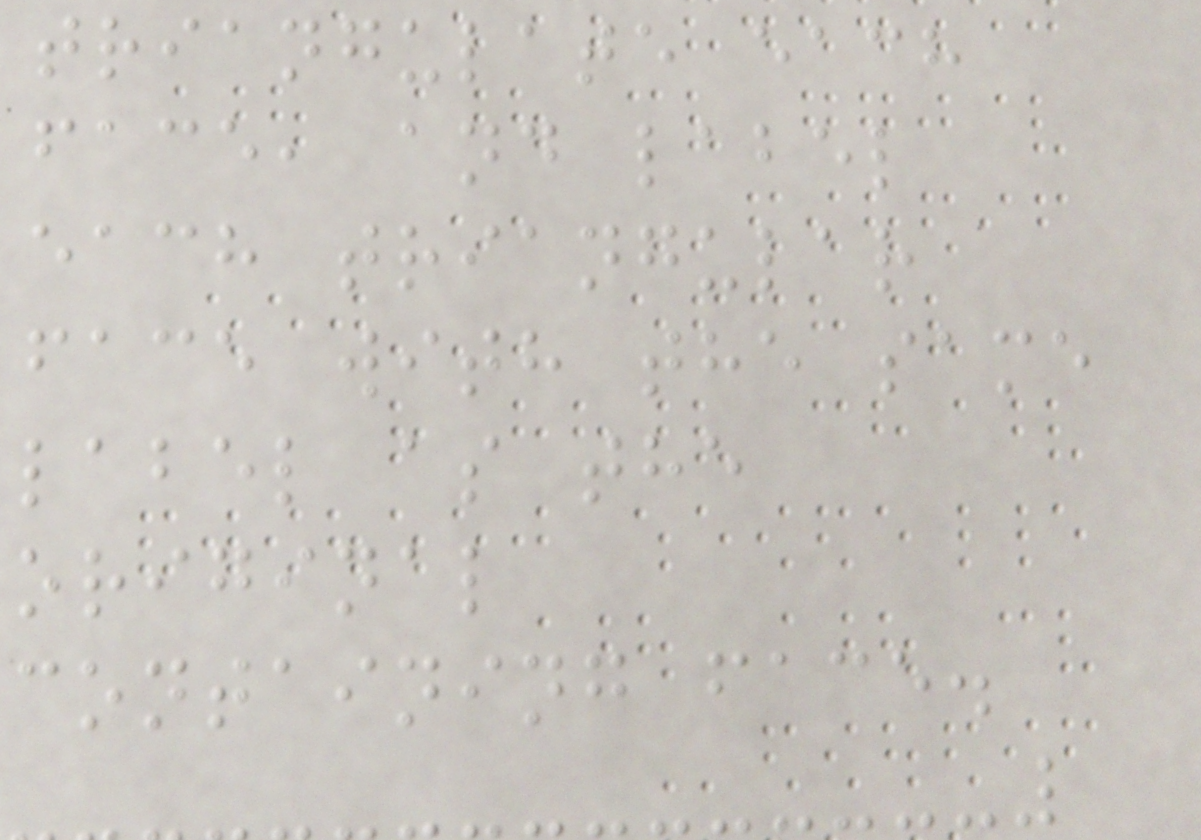triangulate each
face, and label
each triangular
face with the same
label as the
original
containing face.
